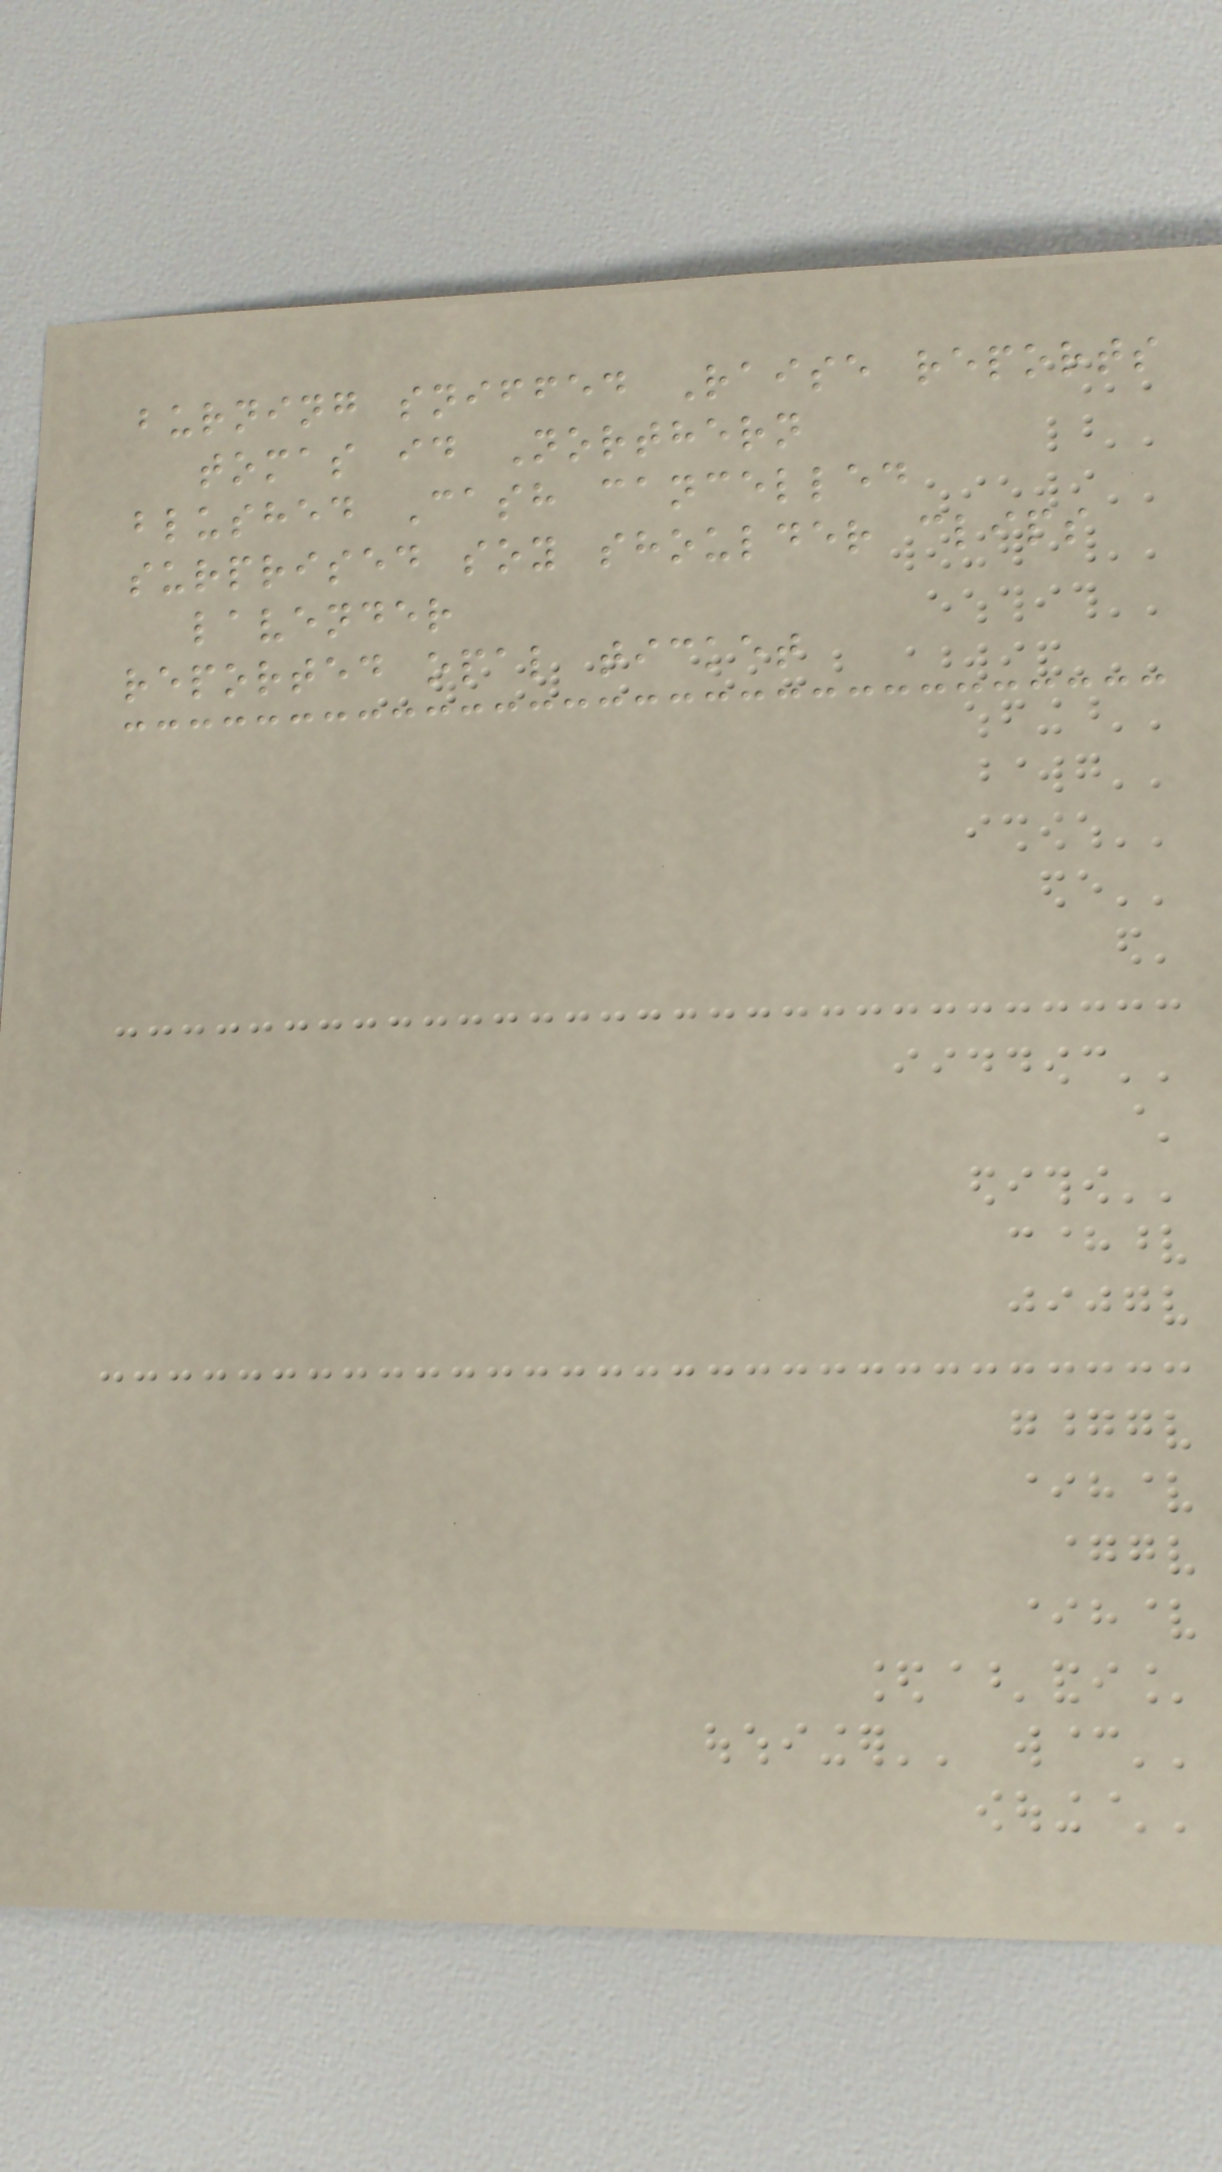burning sniffed Raise reports
tomas id Northern
blushed Cash cancelled
surprised soy shoulder clips
lavender
reported opal ticket
